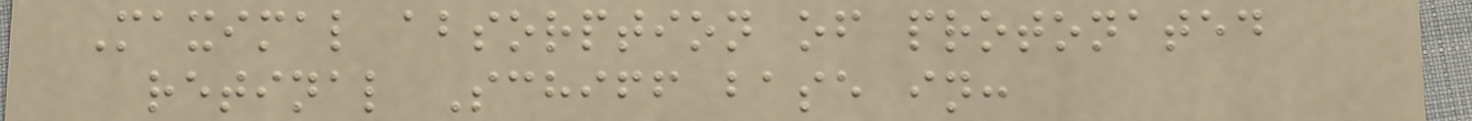Maximal absorption of protonated
retinal Schiff base in:
